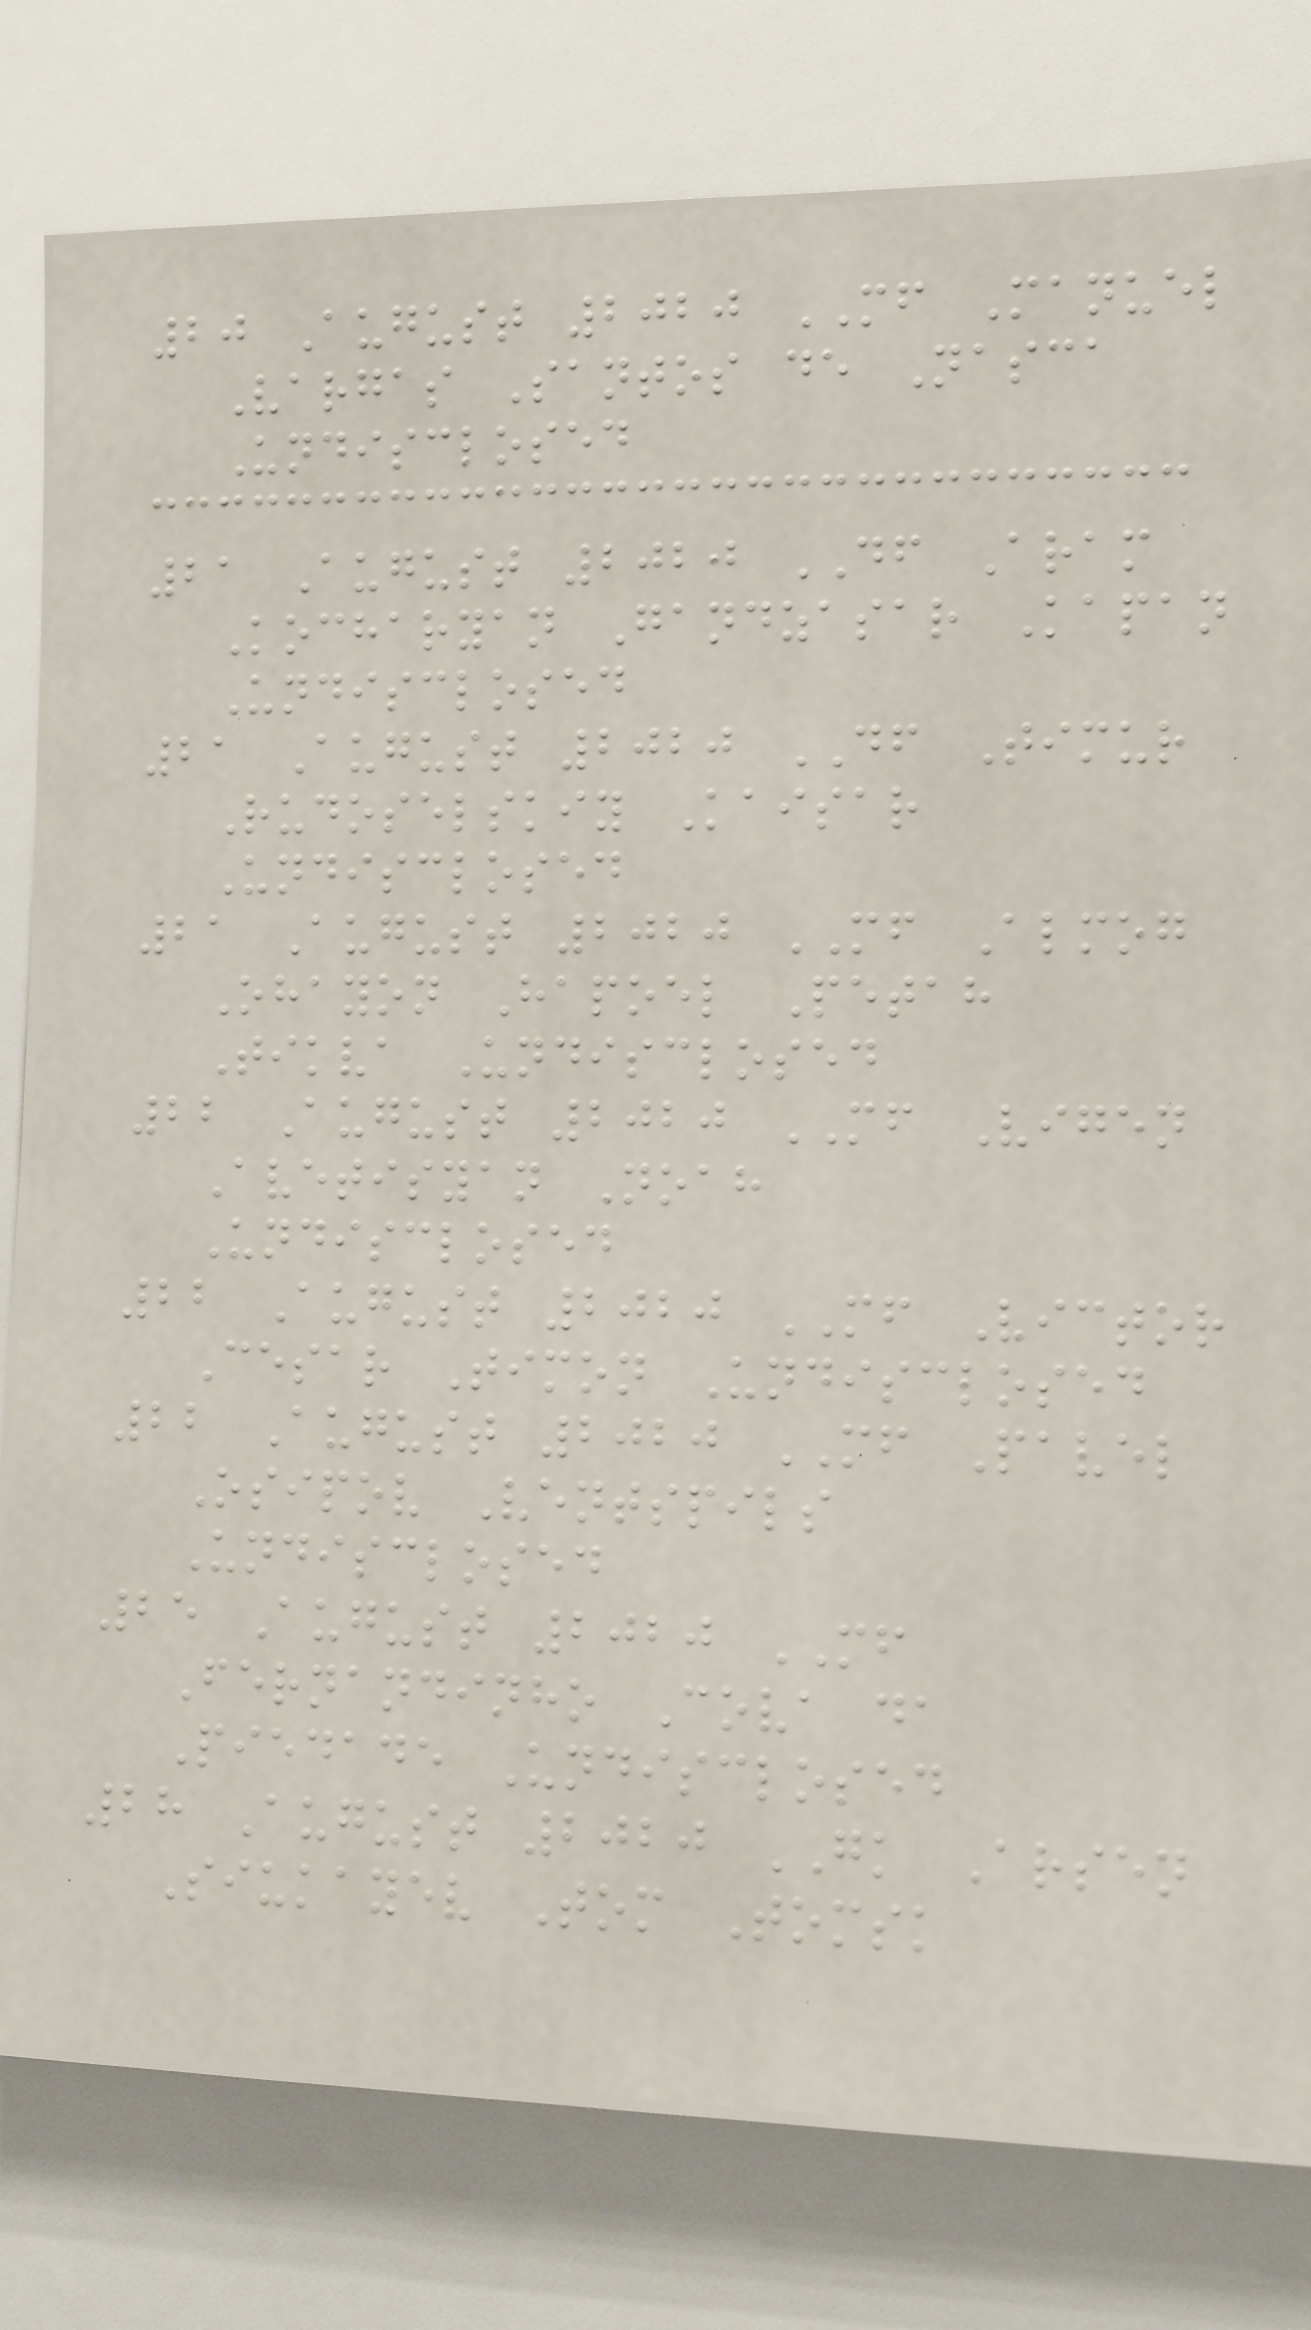20 August 2020 MF Manuel
Vargas Santos de Nasca
Undisclosed
21 August 2020 DF Aram
Kocharyan Gandzasar Kapan
Undisclosed
21 August 2020 DF Timur
Rudoselskiy Kaisar
Undisclosed
21 August 2020 MF Almog
Ohayon Hapoel Petah
Tikva Undisclosed
22 August 2020 MF Vigen
Avetisyan Noah
Undisclosed
22 August 2020 MF Victor
Cesar Timon Undisclosed
22 August 2020 MF Pavel
Osipov Ventspils
Undisclosed
25 August 2020 MF
Fernandinho Cova da
Piedade Undisclosed
28 August 2020 GK Arsen
Siukayev Tom Tomsk
